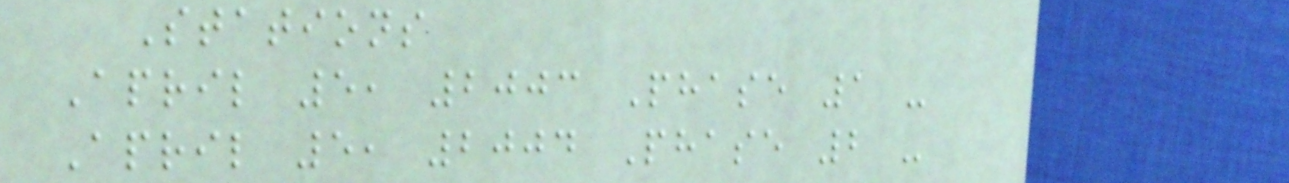Stations
April 5, 2003 Phase 1 -
April 5, 2004 Phase 2 -
